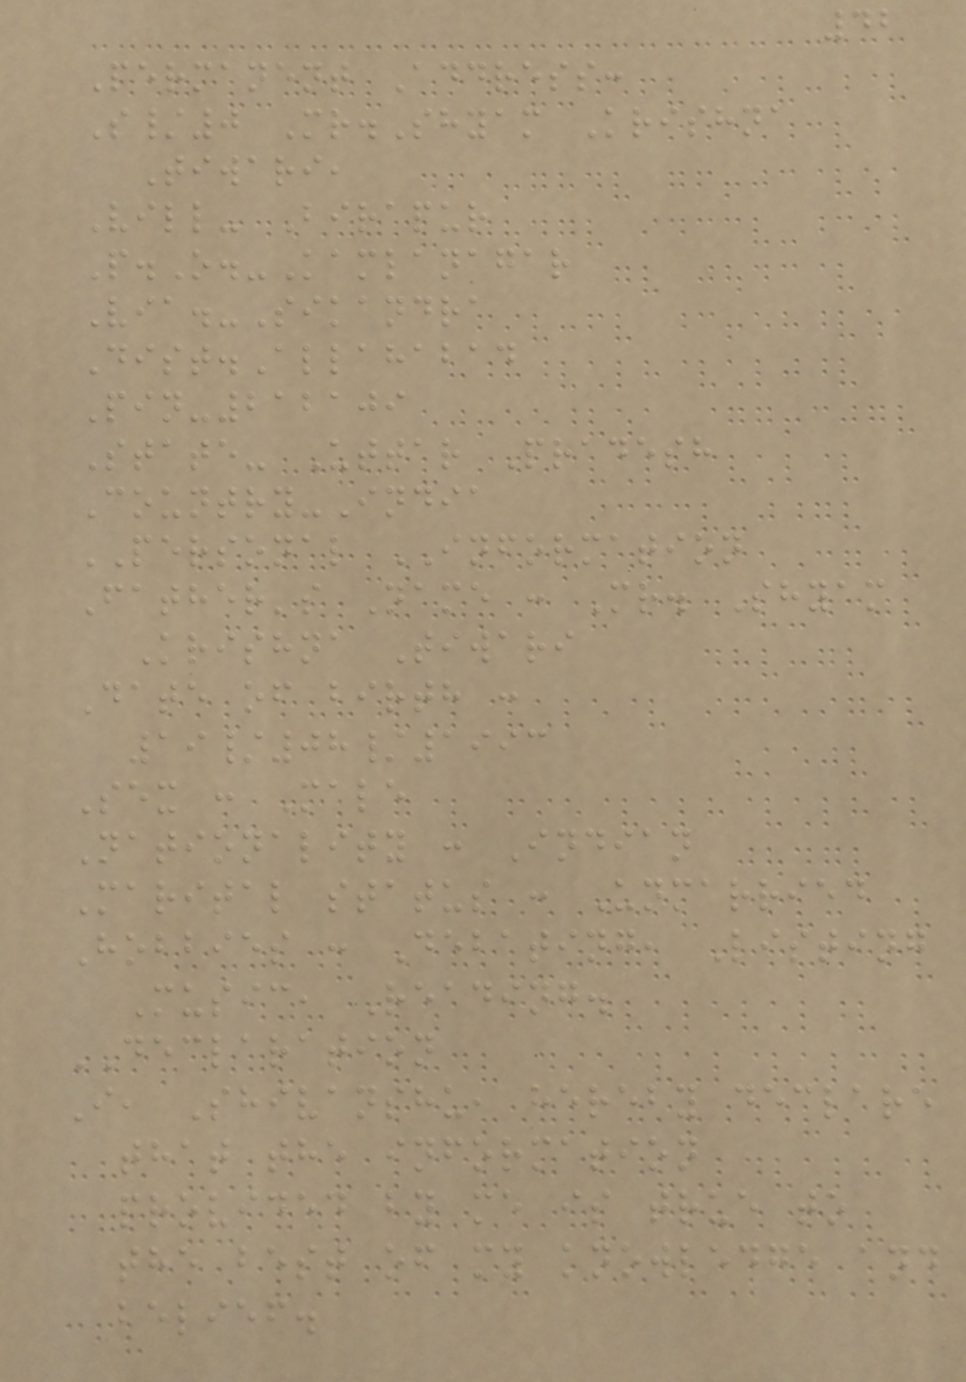42
Permanent Address:
S/0 Mr.Shyam Krishna
Tiwari,
Vill- Birapur
P.O.-Kamlanagar
Via.-Sikandra
Dist.Allahabad
Pin-212109
State- Uttar Pradesh
Country-India
PERSONAL INFORMATION
Father's Name : Mr. Shyam
Krishna Tiwari
Date of birth :
19/08/1993
Sex : Male
Nationality : Indian
Marital status : Unmarried
Hobbies : Debating, Listing
Music, Reading.
DECLARATION
I, Shivanshu, hereby declare
that the information
provided by me is true to
the best of my knowledge and
belief.
